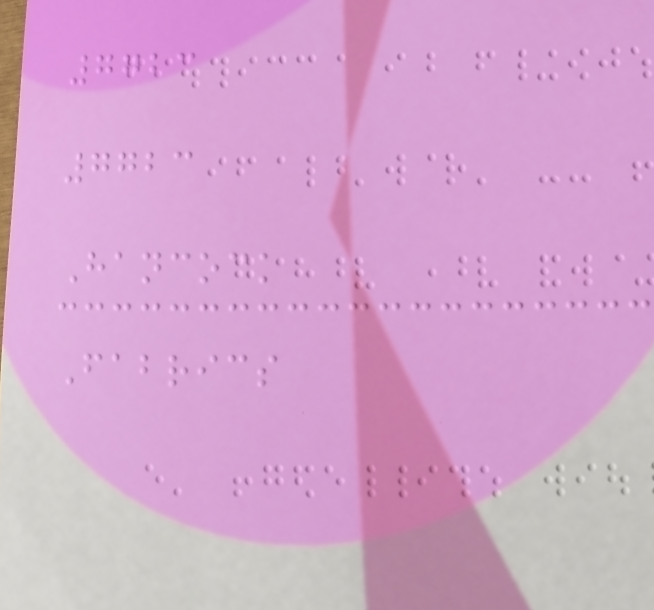7723
7723
Hancock
Fabrics
